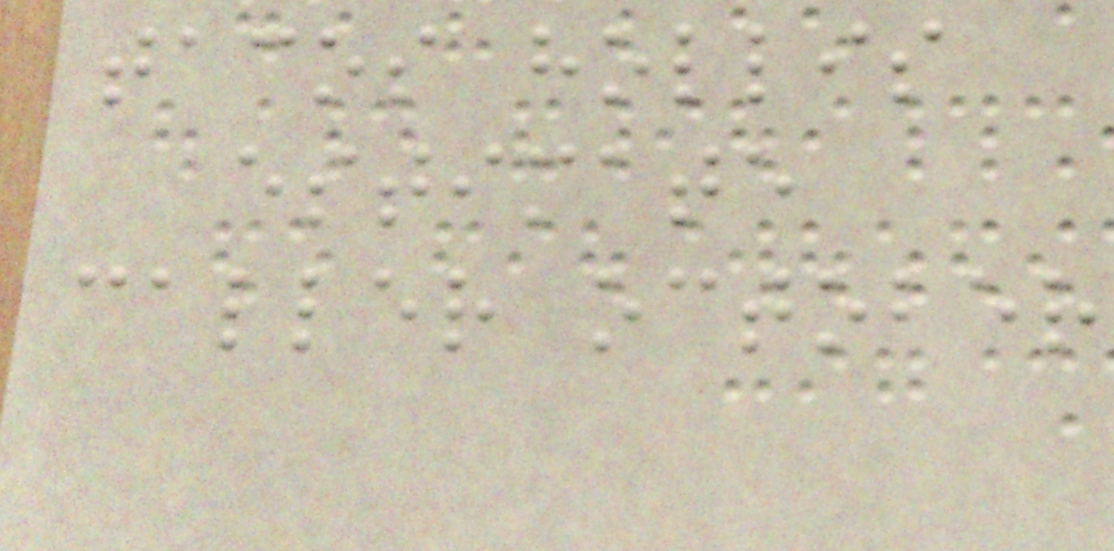tacos hollis
estimate
caller october
